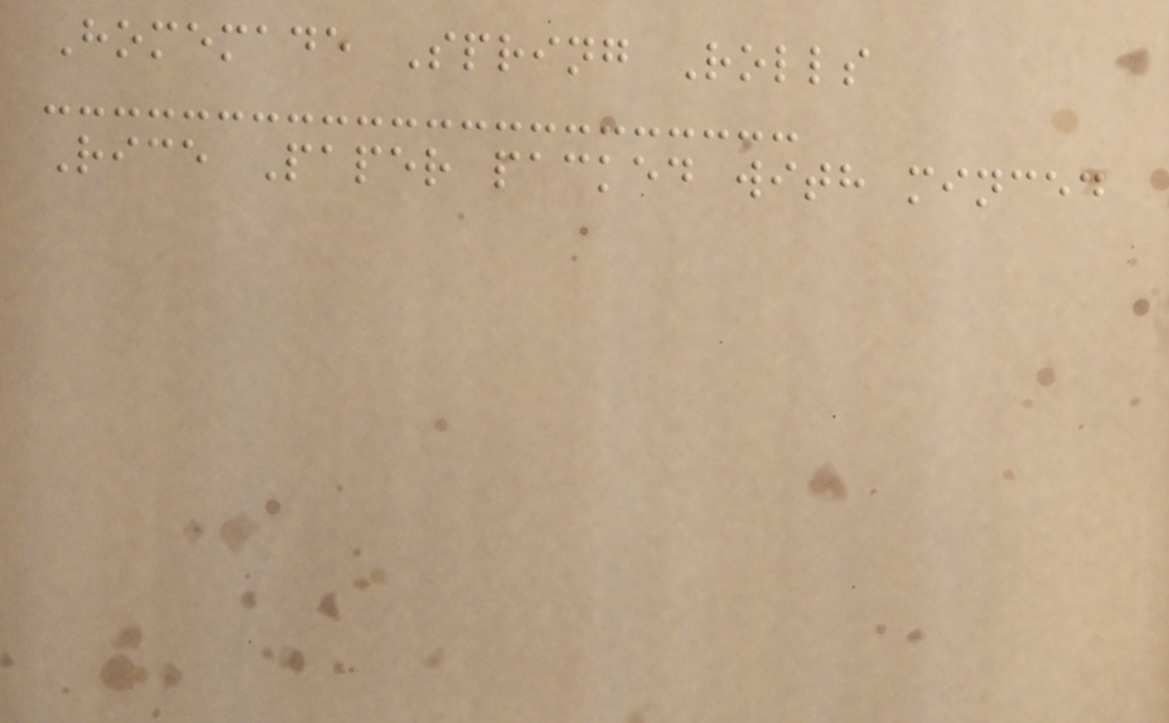Homemade Spring Rolls
Rice Paper packed with minced
